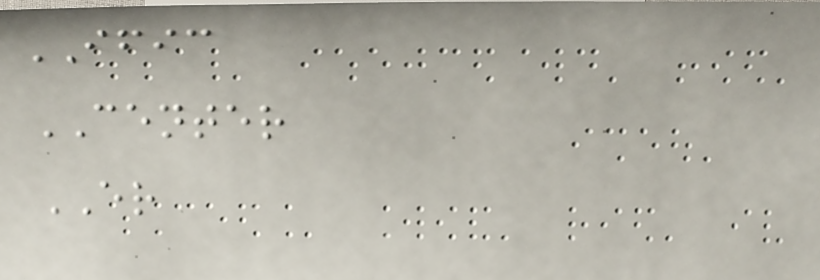IFIC
CENTER
ER
